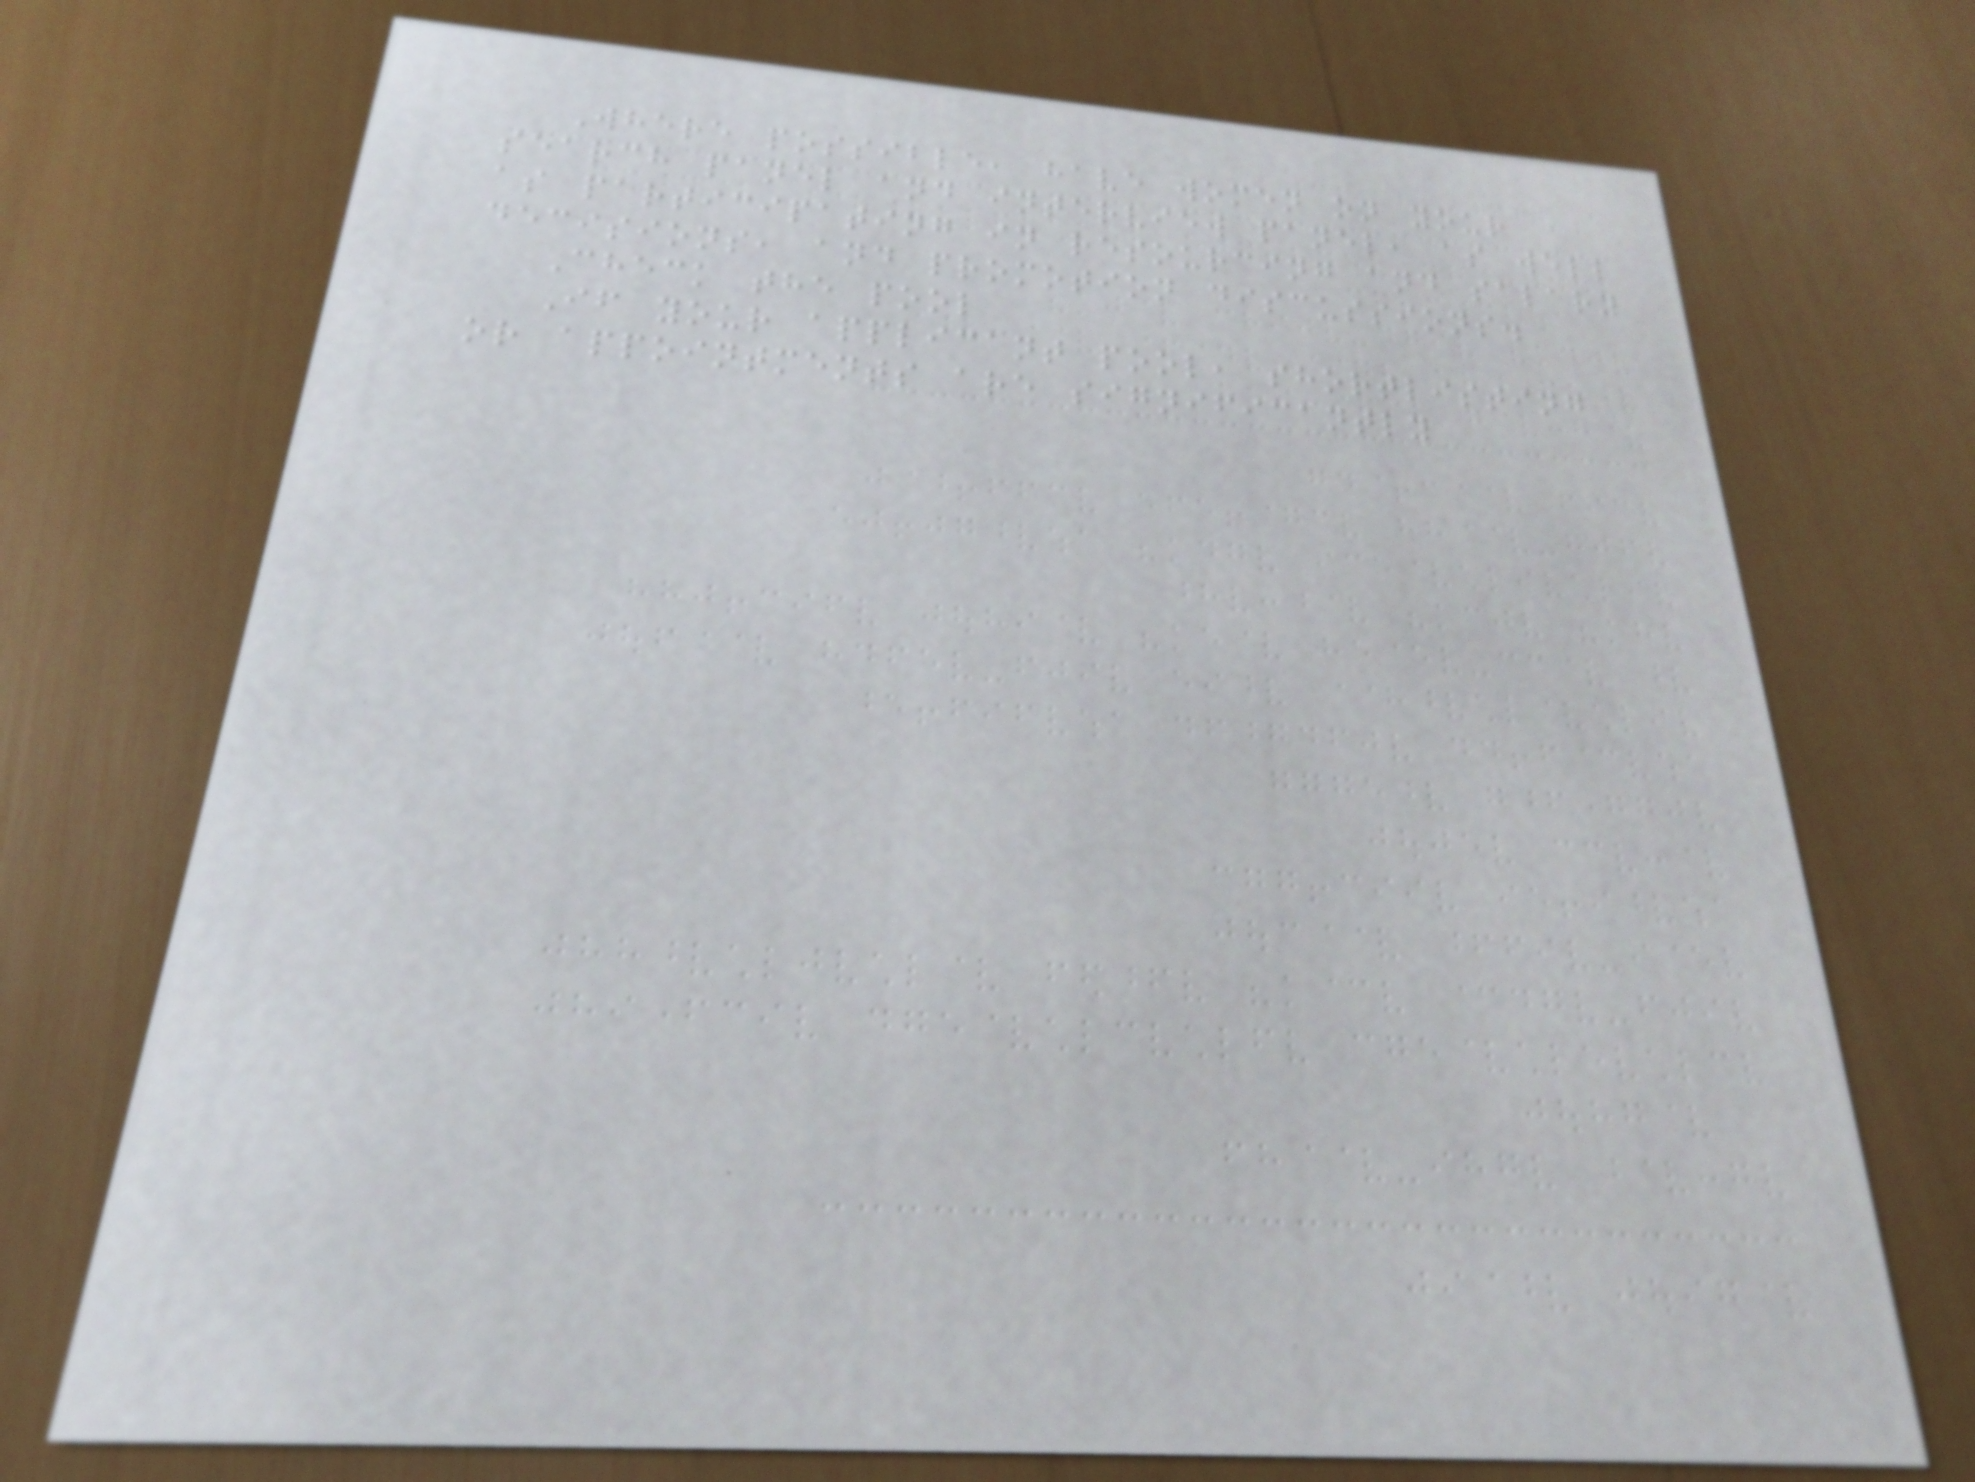Where possible, have women on your
search panel and interview panel, as well
as participating in resourcing and salary
decisions, and promotion discussions.
Check the pool
If your applicant pool, shortlisting
or appointments are significantly
